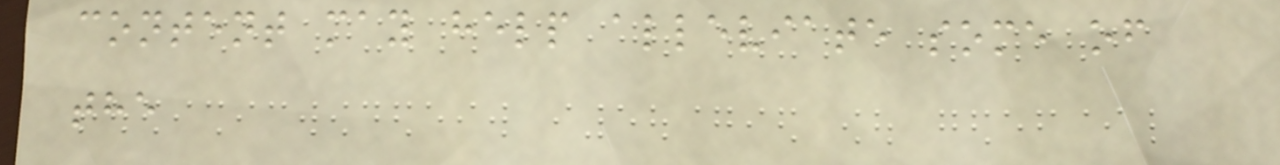content may help alleviate some of
the
